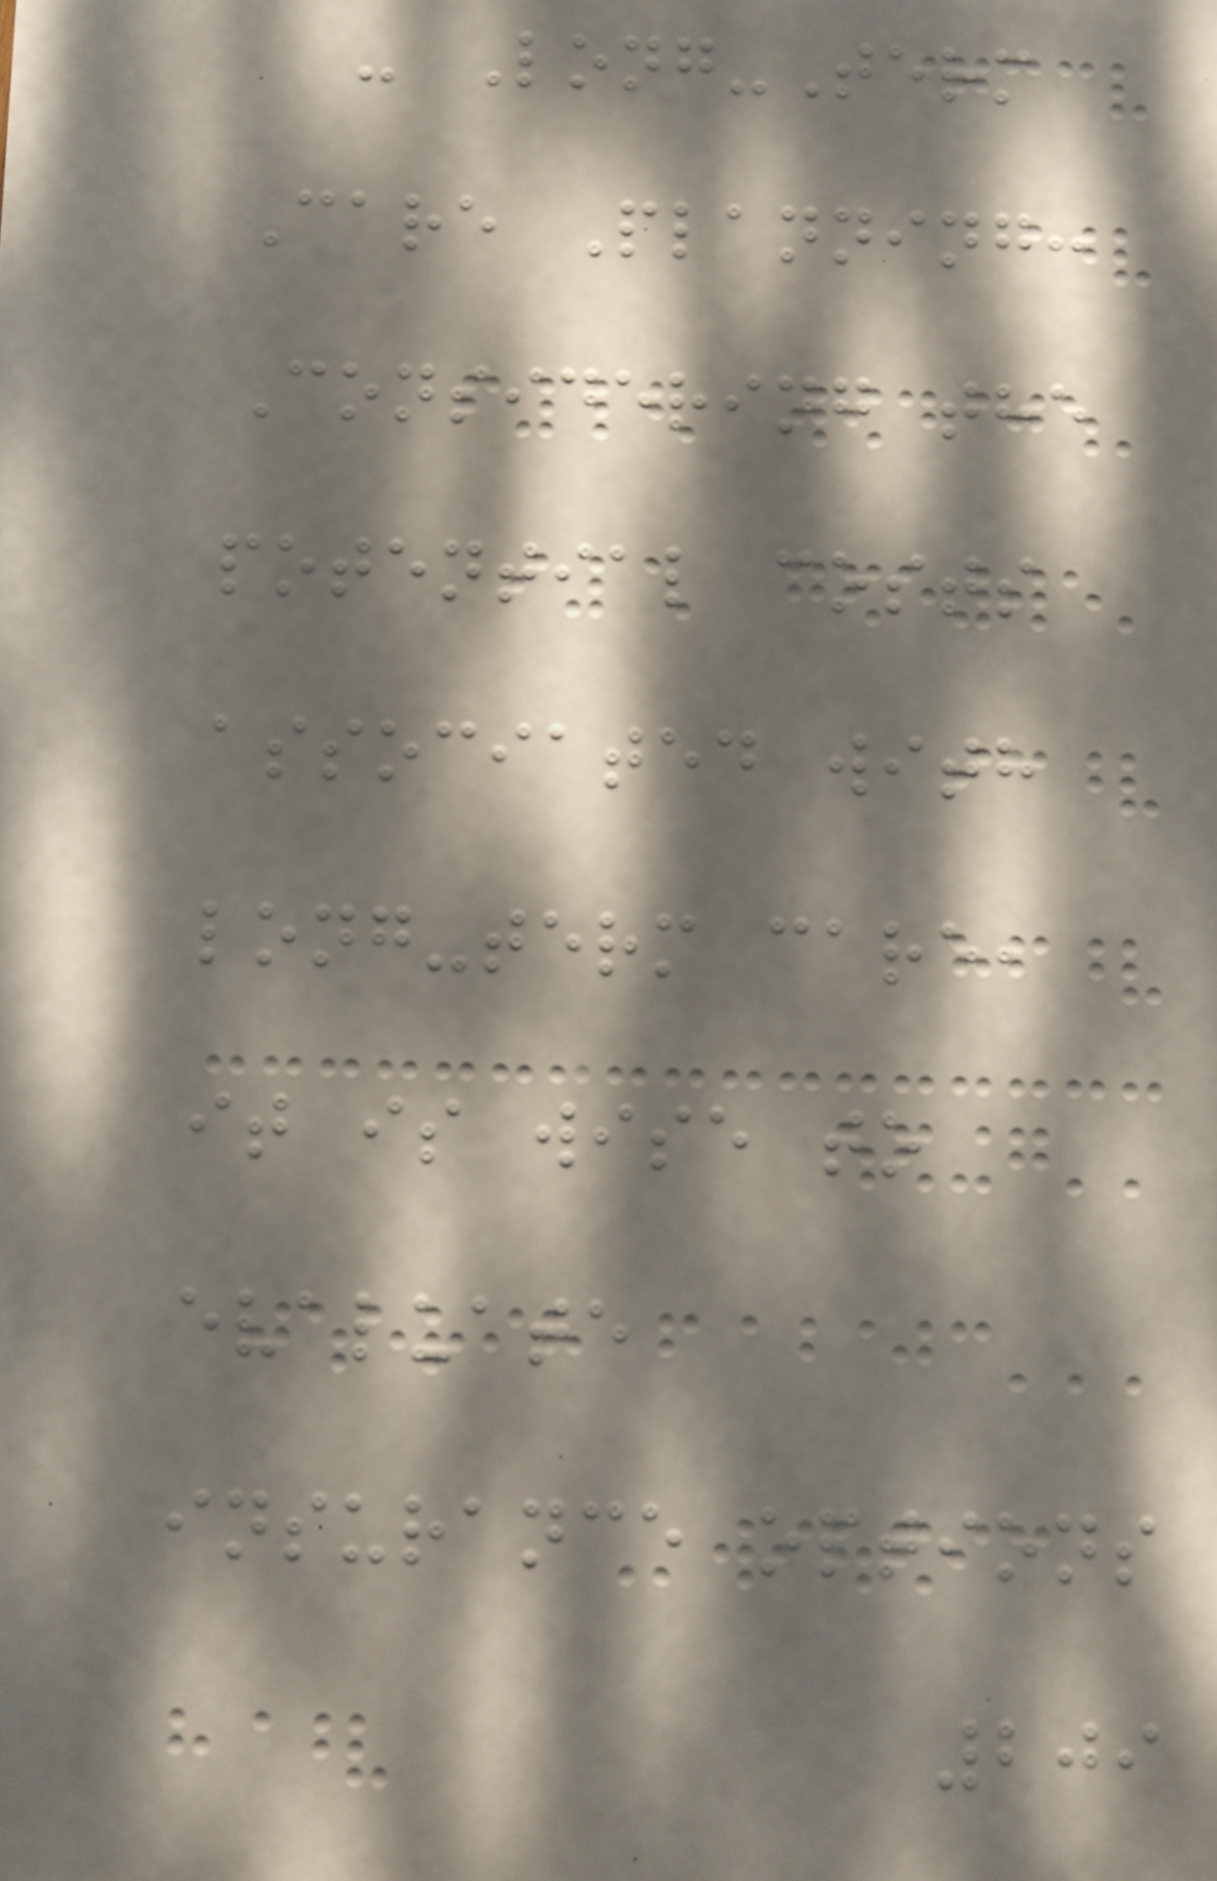- Long-Term
Care Planning:
Considering the
potential costs
associated with
long-term care,
it is wise to
evaluate
insurance options
209
